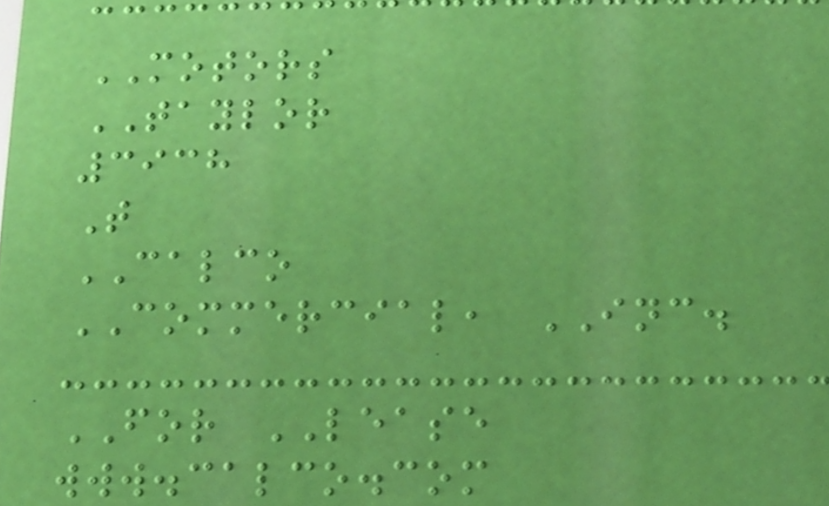MOTORS
TAYLOR
3938
T
CALCO
COMMERCIAL, INC.
FOR LEASE
www.calco.com
